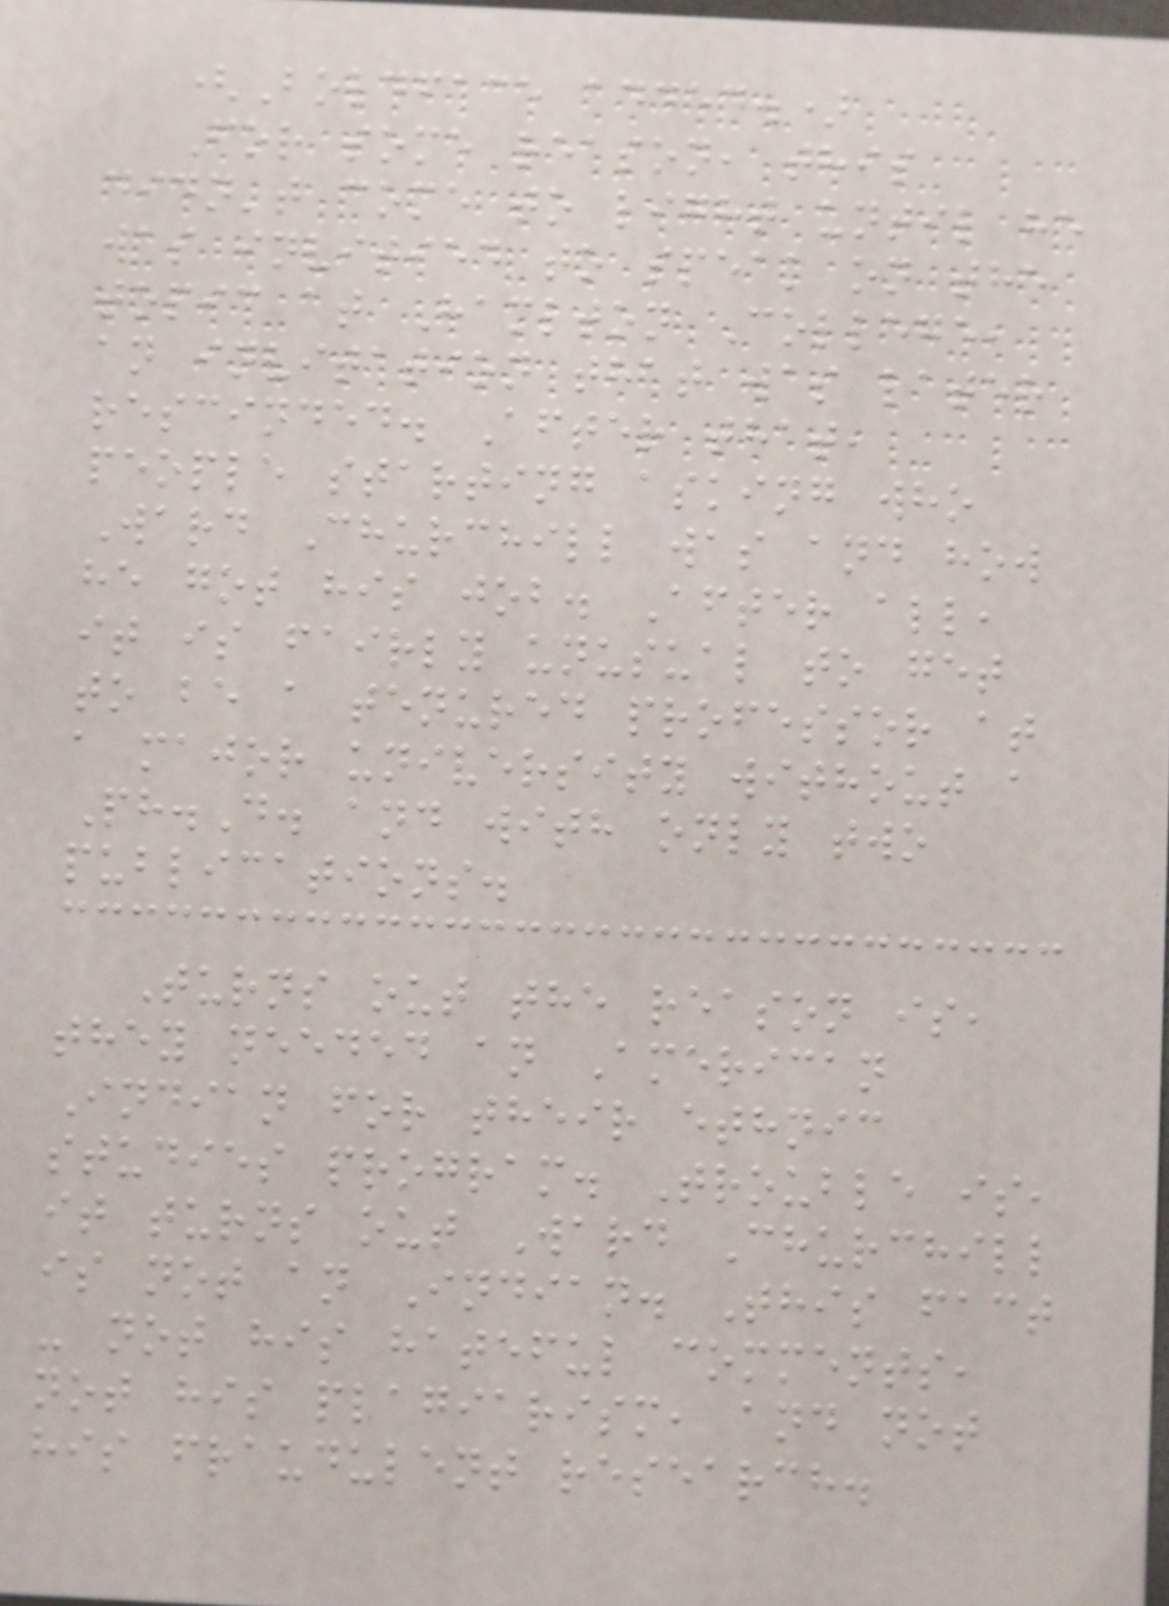(Boldface added.)
For some reason, this
didn't come to light until he
was invitied to speak on the
topic at Hamlton College,
an invitation that was later
rescinded. After that,
people starting asking who
Ward Churchill was and how
he got his job. After all,
it is fairly unusual to get
to be a tenured professor at
a major university without a
Ph.D. and with only two
publications.
Turns out the reason is,
they needed an American
Indian for their ethnic
studies program. Trouble is,
it turns out Ward Churchill
is not an Indian. This fact
- not his hateful comments,
not his plagiarism, and not
his fraudulent research.
